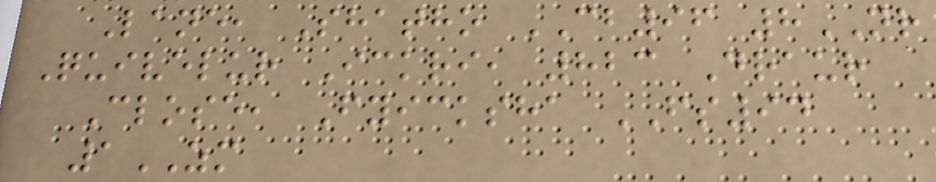Lane, Shatho CB96 8NR
Quivelur Ickri, 823 Draur
Close, Fyicksha FS94
1ZM
